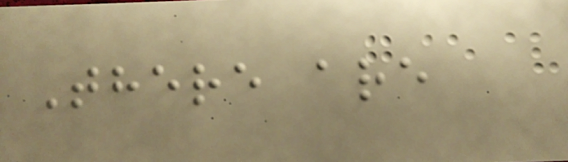There are
